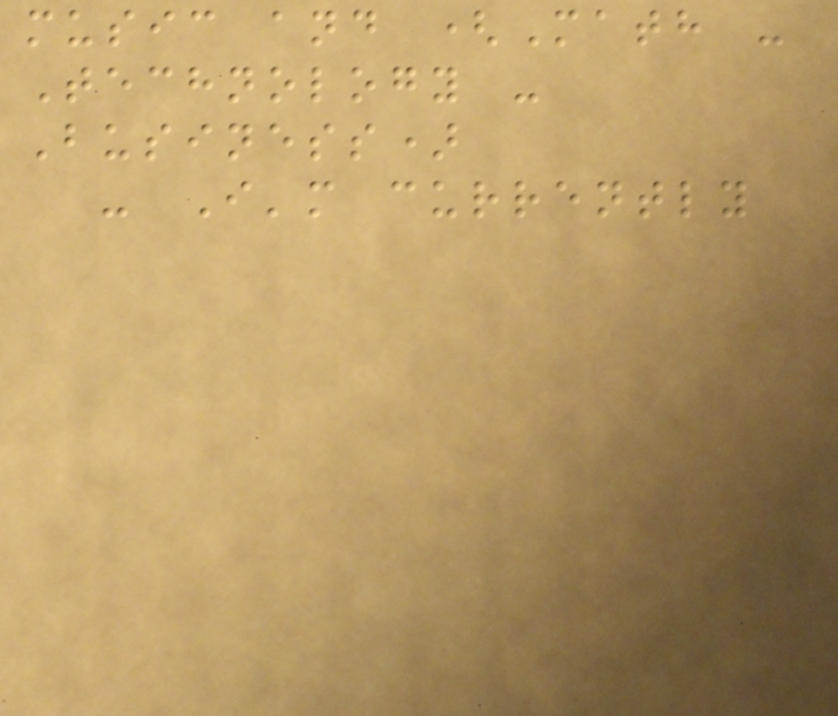music and (Math -
Technology -
Business)
- I'm currently
